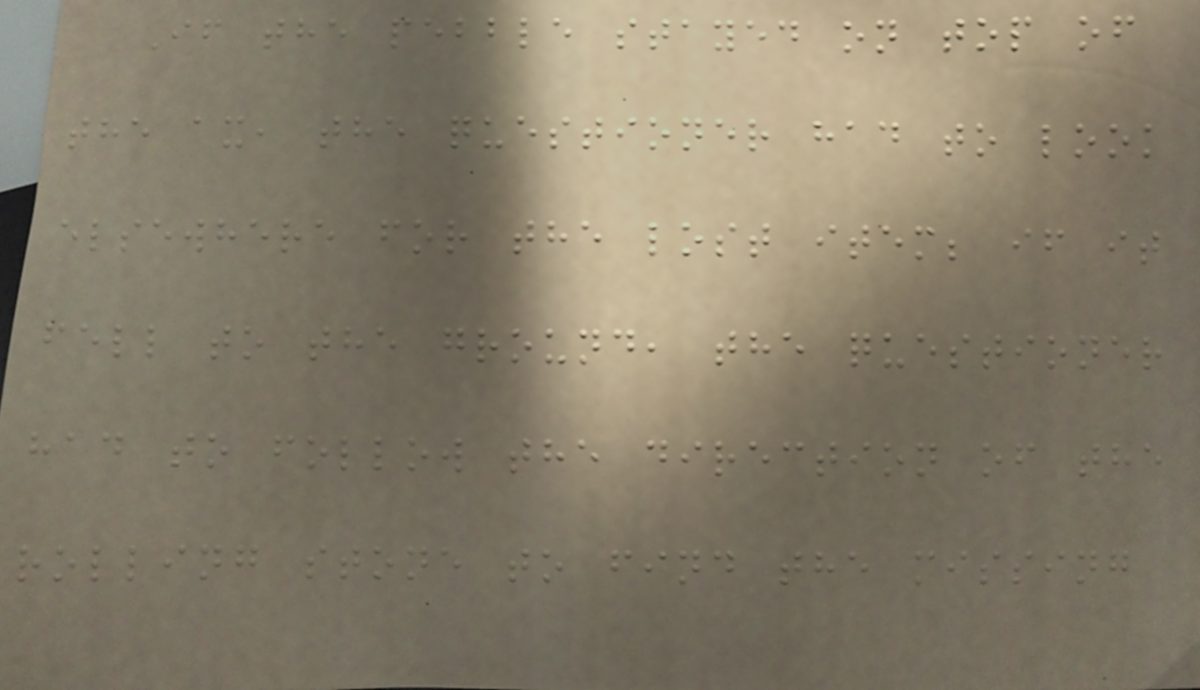If the pebble stayed on top of
the ax, the questioner had to look
elsewhere for the lost item; if it
fell to the ground, the questioner
had to follow the direction of the
rolling stone to find the missing
